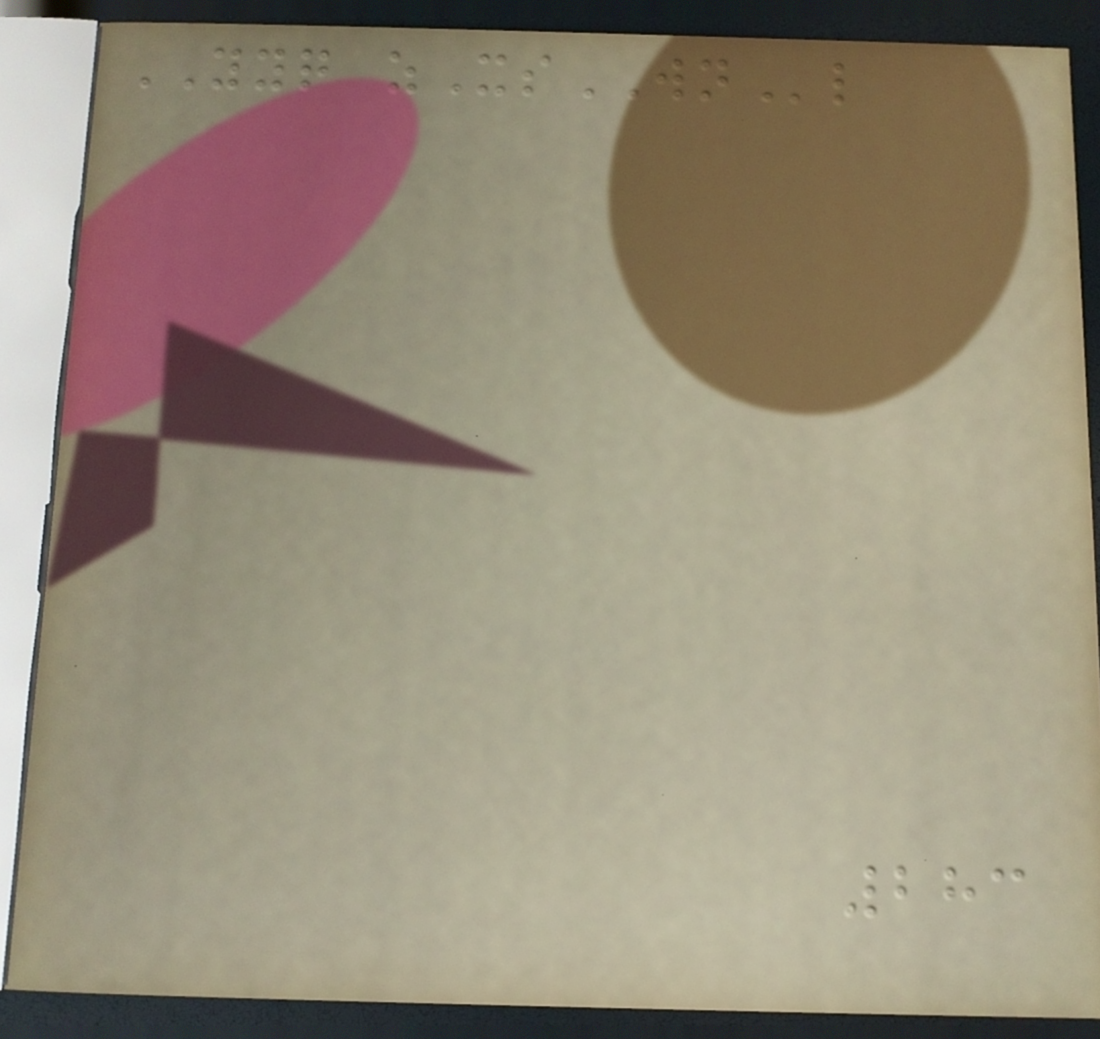YYQ zXsWNl
283
